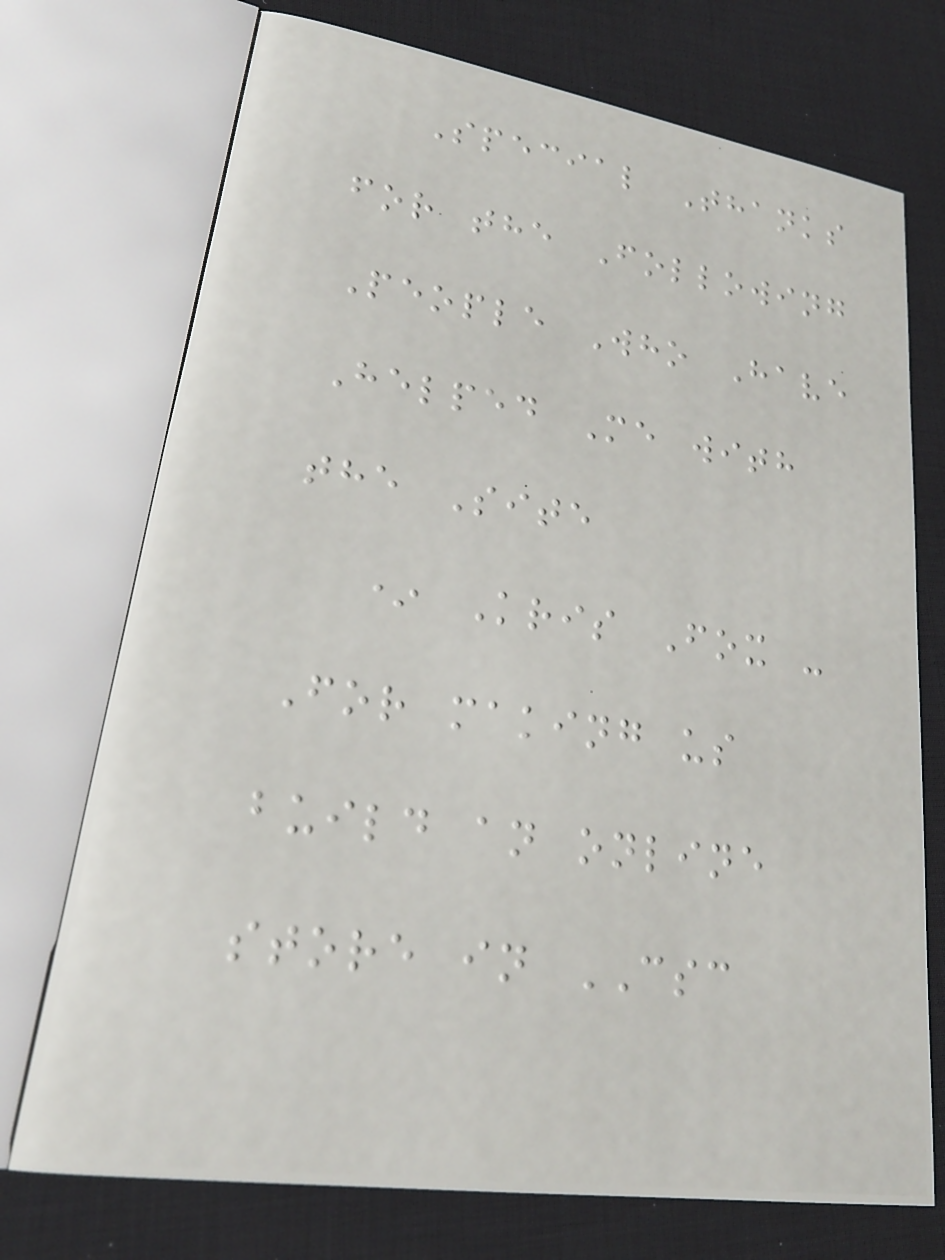Special Thanks
for the Following
People Who Have
Helped Me with
the Site
* Kris Fox -
For making us
build an online
store in CSC
